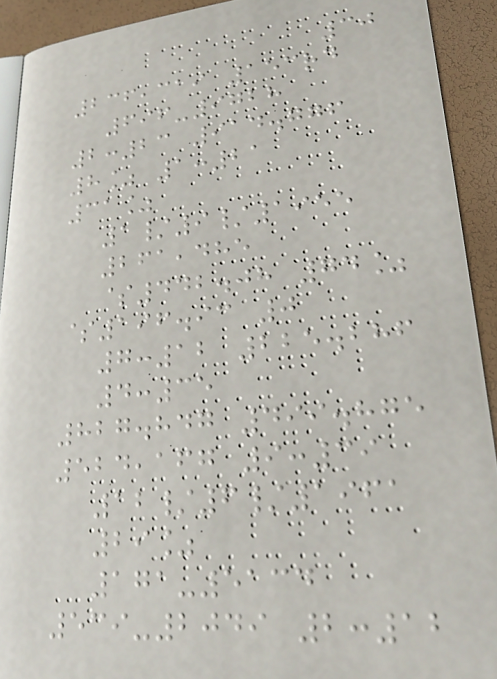30
236,319 153rd
696-9728
2:23 914.776
8% 1:21
31%
1/9/1955
261,485
$442.08 74%
$196.93 0
7:12 225.286
4:35
827.847 499.875
524,167 9:39
12/6/1961
29%
171-5134
539-2049 2:12
